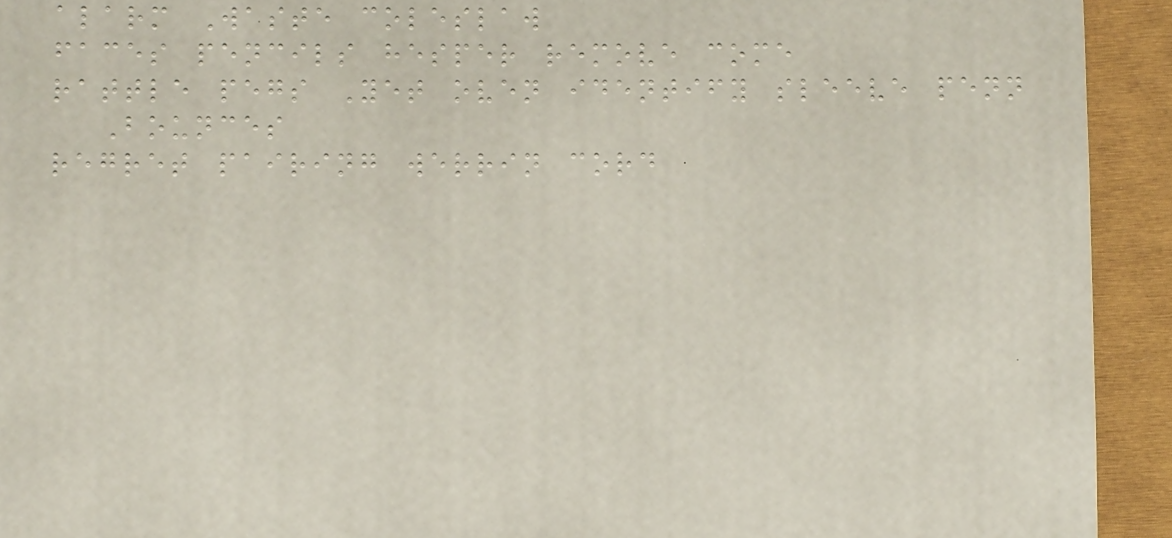alarm Waste coleslaw
faces pencils hesper remove come
rattle pegs Yet oven identify sleeve penn
Bounces
regret pairing werrin cord
